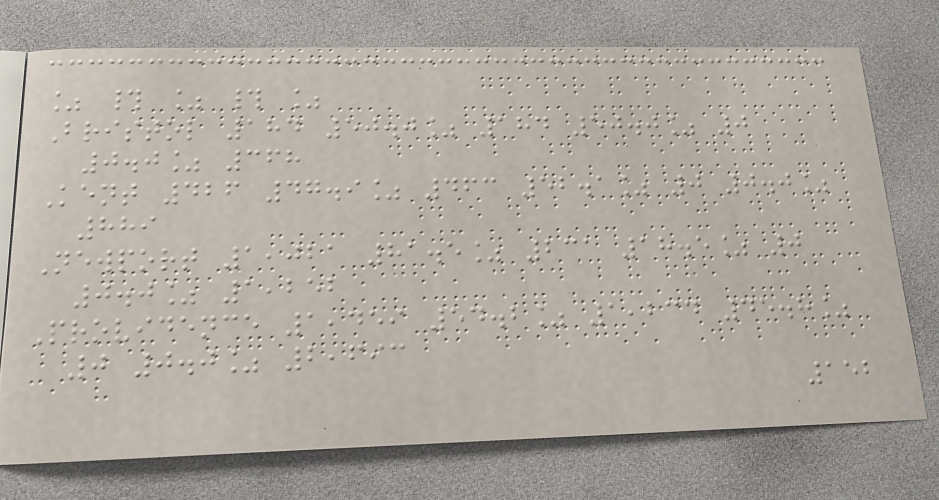% # % # %
Bristol 184 50.0% 184 50.0% 0
0.0% 368
Kent 426 47.9% 463 52.1% 0 0.0%
889
Newport 1,021 81.5% 231 18.5% 0
0.0% 1,252
Providence 1,459 54.2% 1,234 45.8%
0 0.0% 2,693
152
